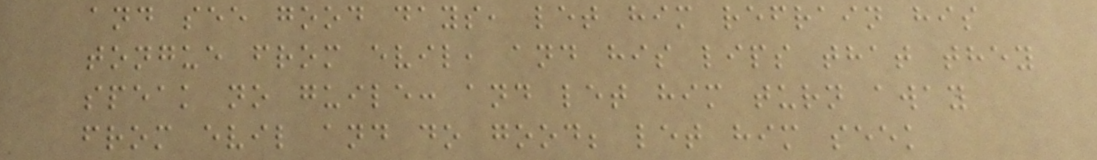and see good days, let him refrain his
tongue from evil, and his lips that they
speak no guile: and let him turn away
from evil and do good; let him seek
